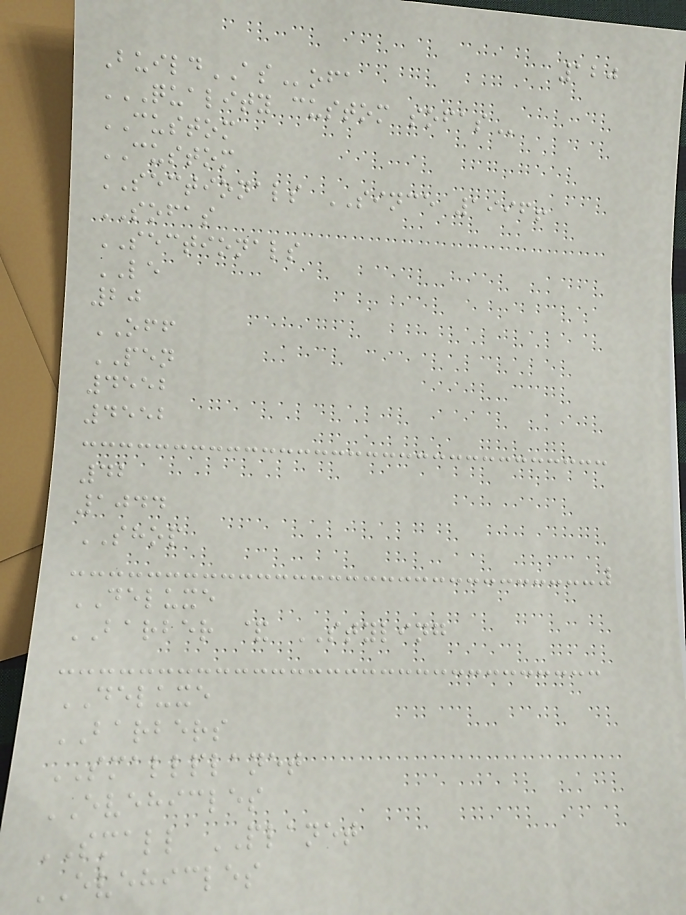120
BuildASofa
QUALITY CUSTOM SOFAS
CUSTOM
CUSTOM
SECTIONALS SINCE 1996!
SOFAS
SECTIONALS
LE
20
OFF
PEN
4552
4552
42
1044
SHOP
DELUXE
BARBER & STYLING
DELUXE
BARBERS
SMALLPLANET
EVEHICLES
SMALL PLANET
EVEHICLES
